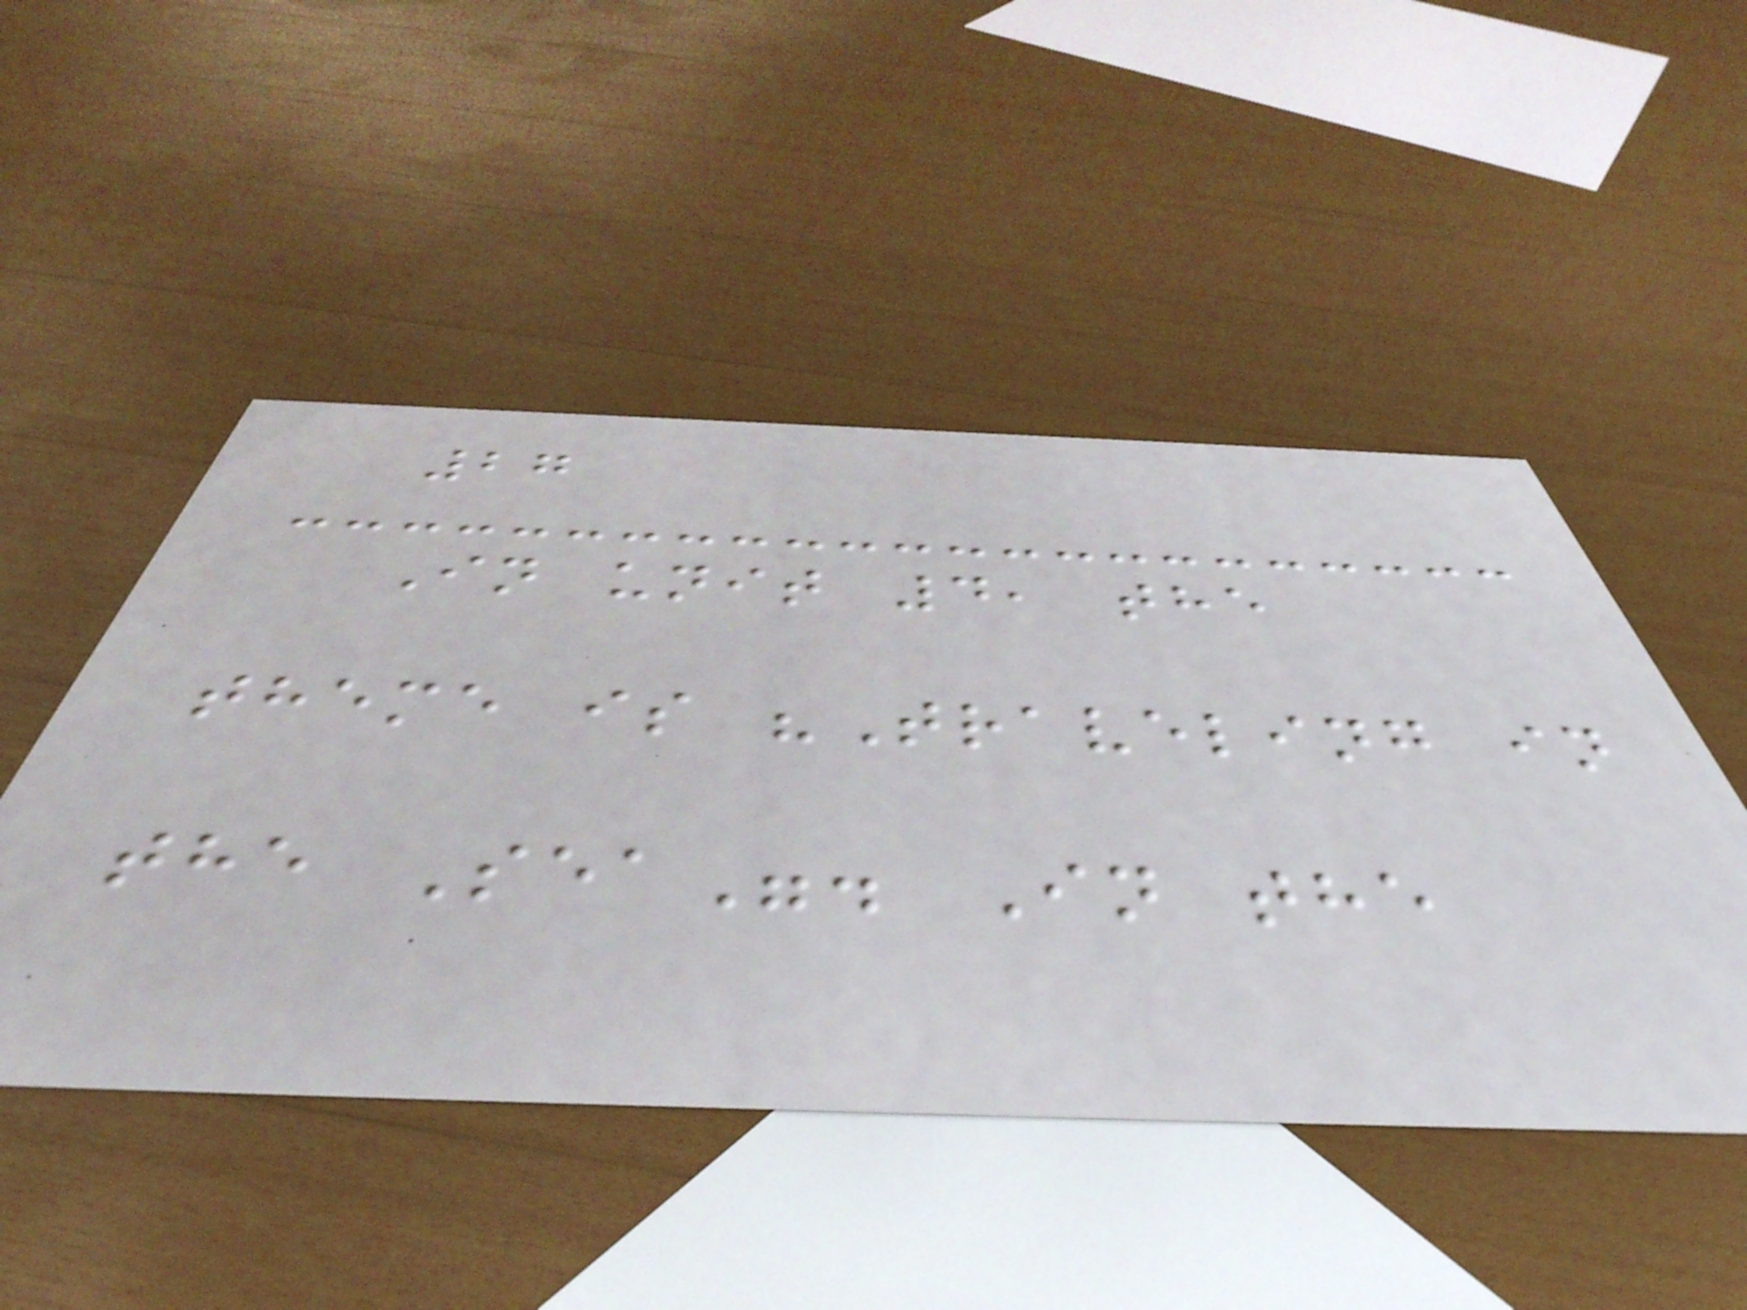27
In unit 4, the
theme is "Traveling in
the Sea". In the
